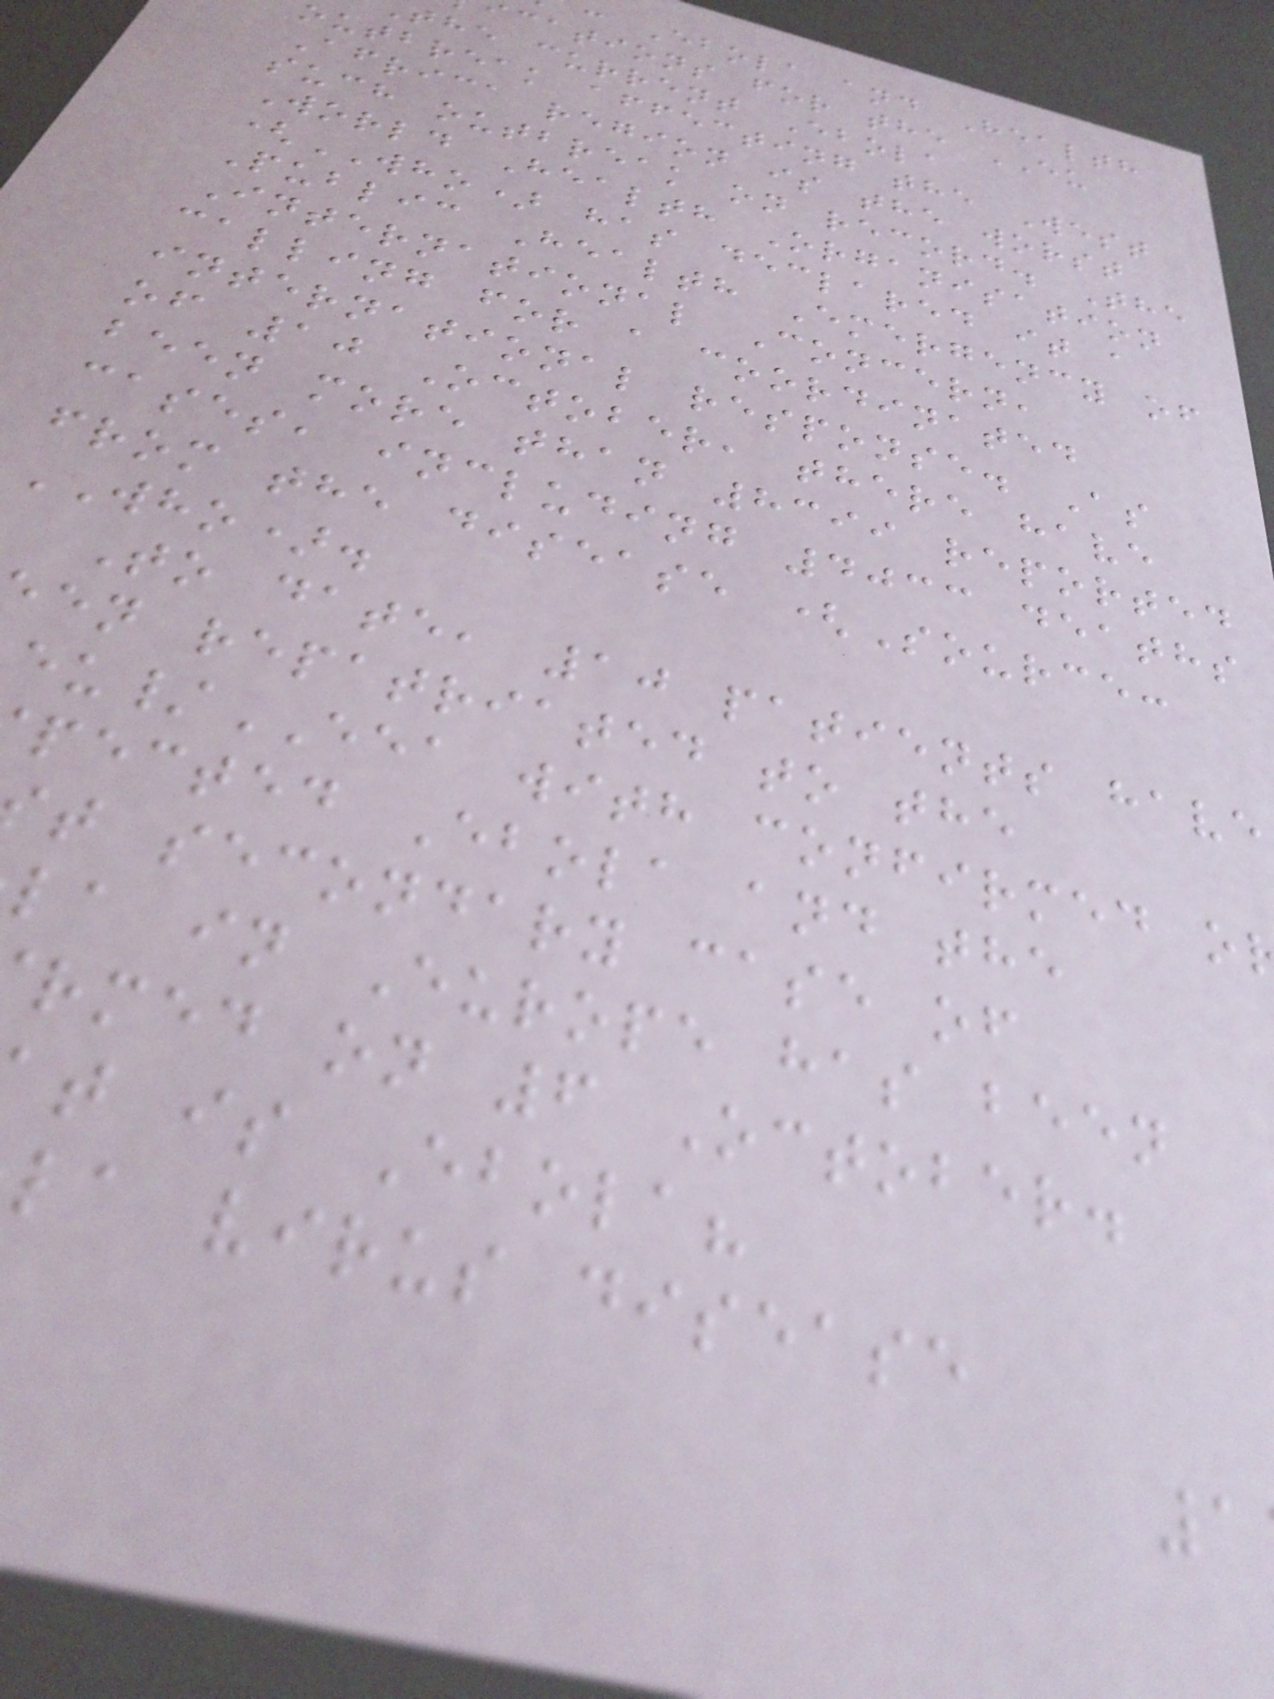: Ebola and Health
cations for the EU
the current Ebola
outbreak affecting the West
Africa region is the worst
such outbreak on record. The
World Health Organisation
(WHO) has declared it a
Public Health Emergency of
International Concern,
calling for a coordinated
international response. As
of 10 October, there have
been more than 8399 reported
cases, including 4033 deaths
from the disease (Source:
WHO).
To date, 10 patients have
en repatriated to the
/EEA with confirmed o
pected Ebola and the
t secondary case of
la in Europe has been
rmed on 6 October.
t is Ebola?
la virus disease
